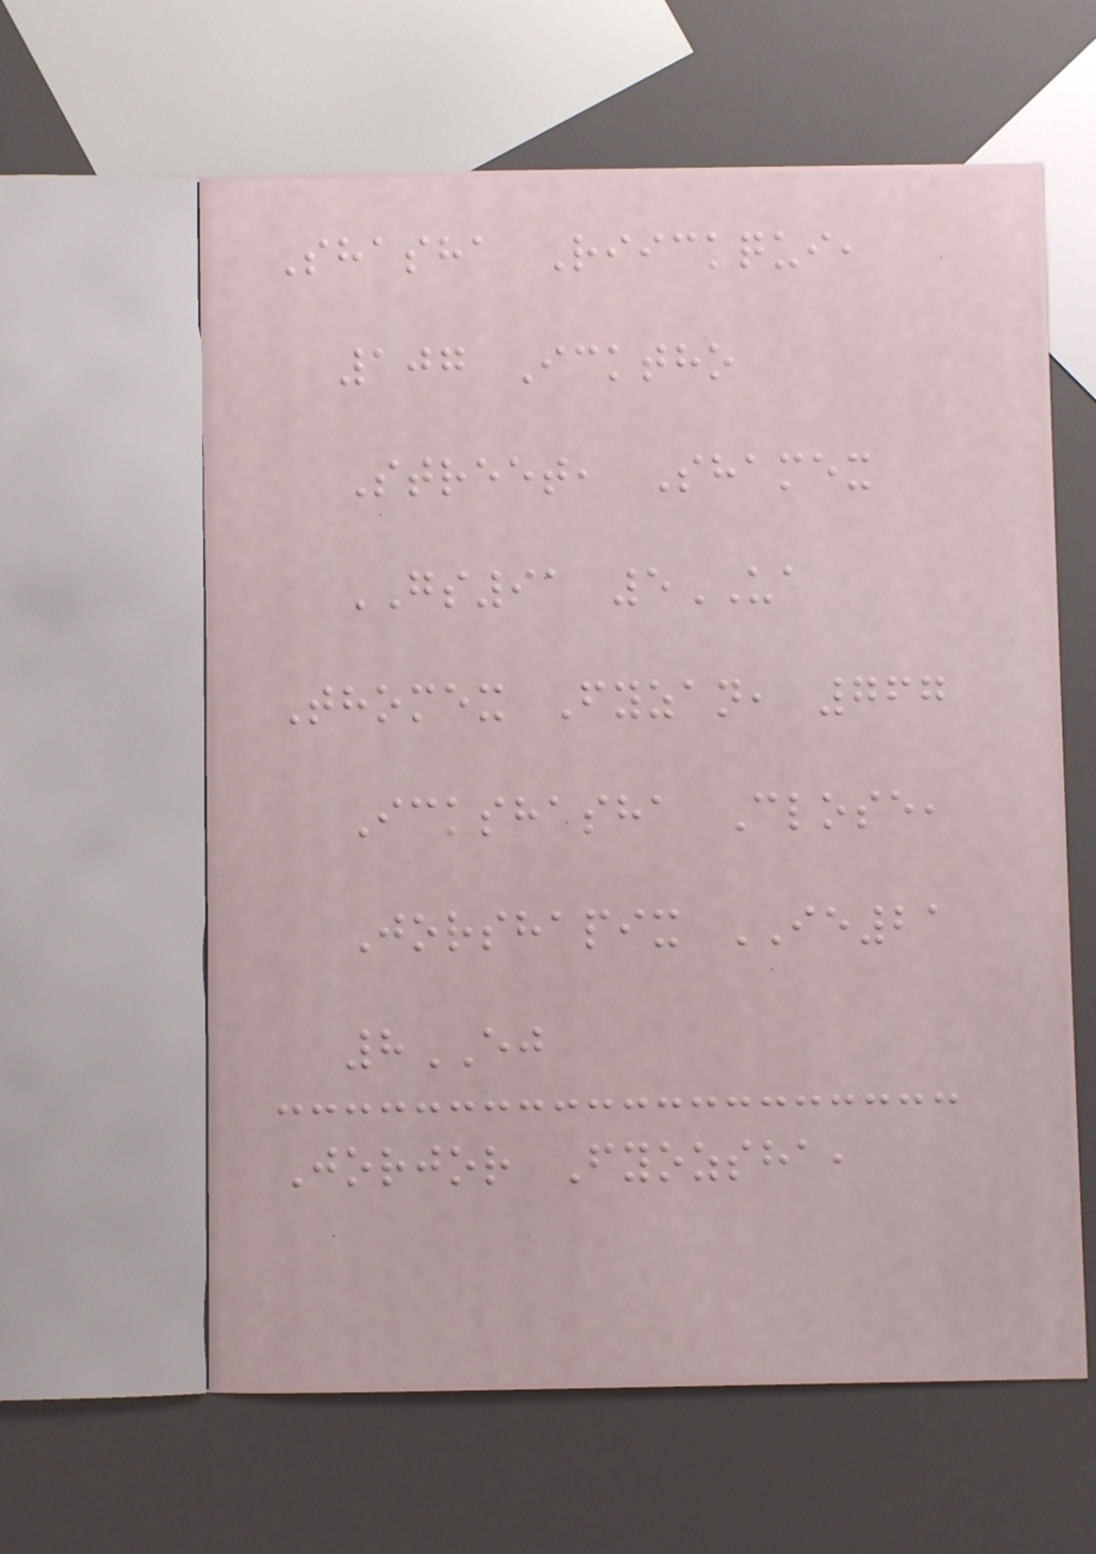Shasha Riickqui,
107 Icktho
Street, Shamex
GS91 5UA
Thomex Fyzan, 767
Ickshasha Close,
Jorshapix IE21
8EJ
Jorjor Fyozsha,
